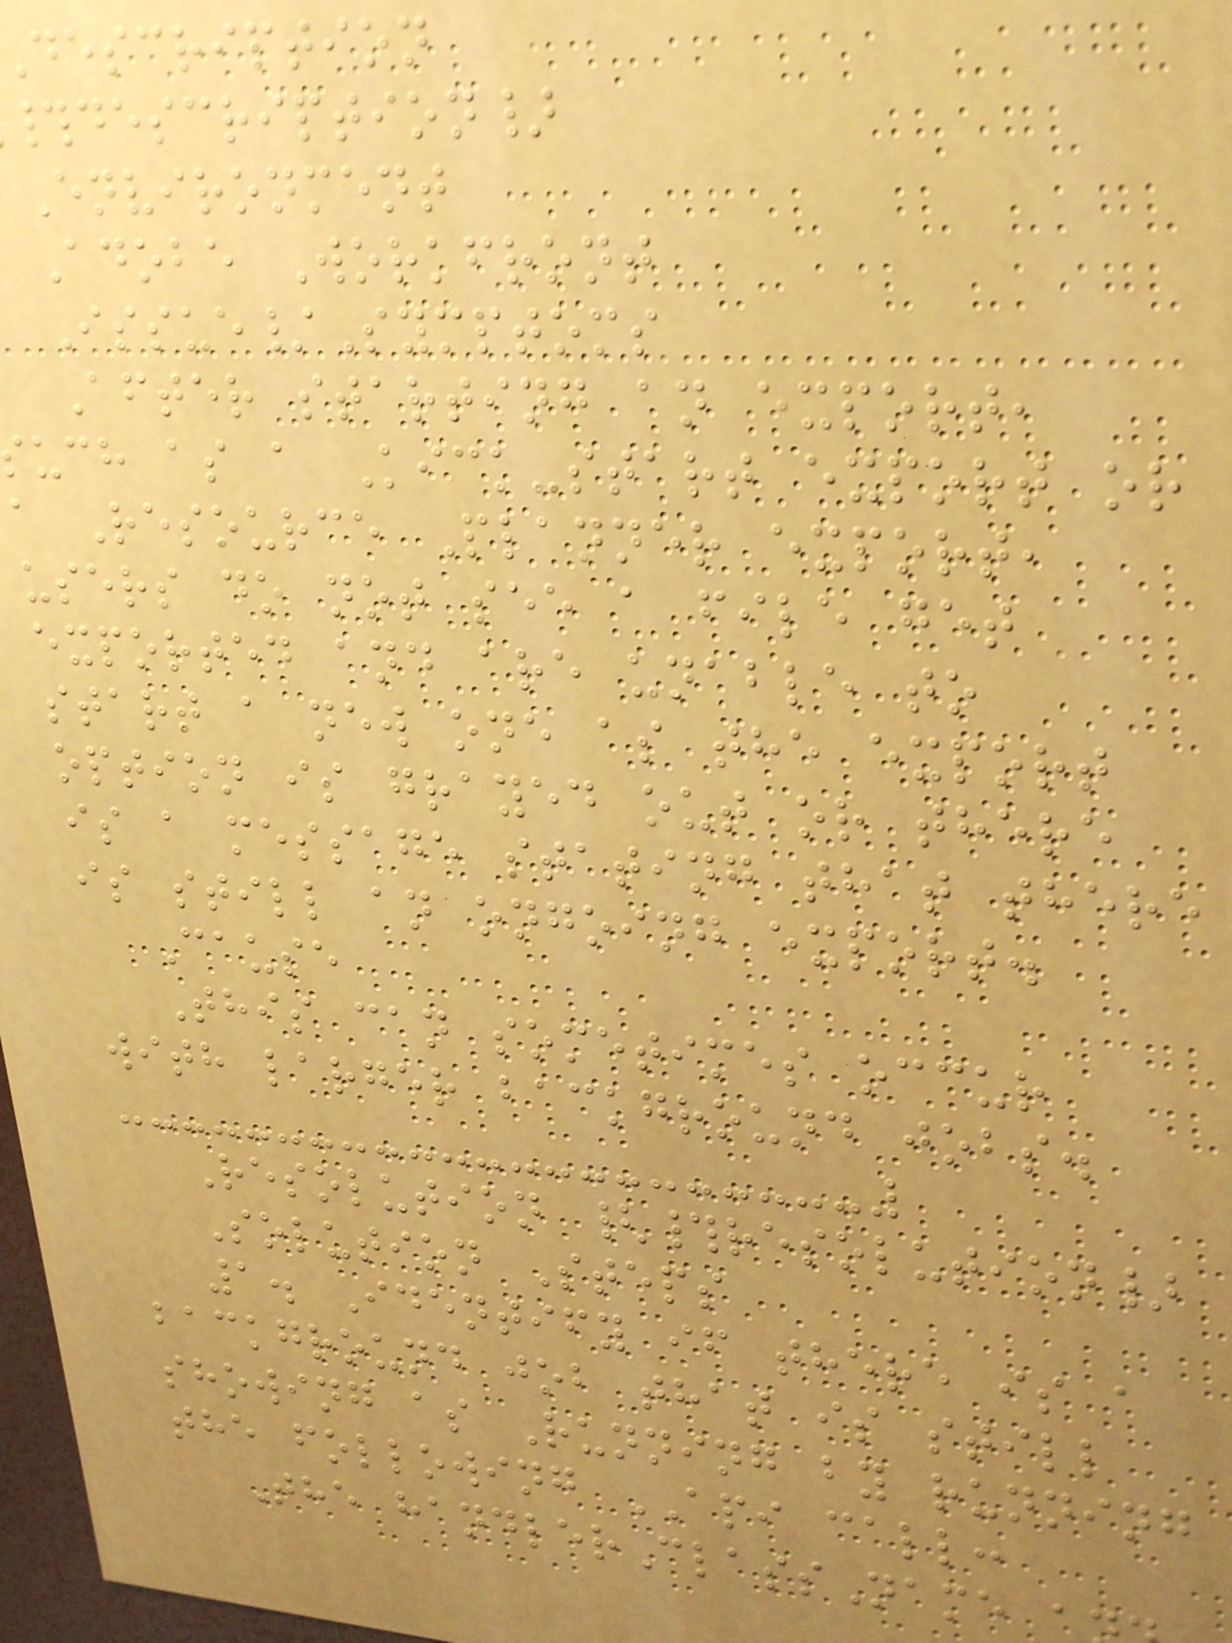description
#description}
Environment
Adobe Workfront
Issue/Symptoms
After starting an export,
uch as a Kick-start export or
a Resource Planner export,
users do not see a file get
exported and are unable to
start a new one as the export
option is grayed out or there
is a message stating that there
is still an ongoing export.
Cause
This can sometimes occur
with larger background jobs.
Resolution {#resolution}
Solution Steps
1. Identify if there is a
background job that is still
showing as Running by running
the following API call:
The handlerClassName
